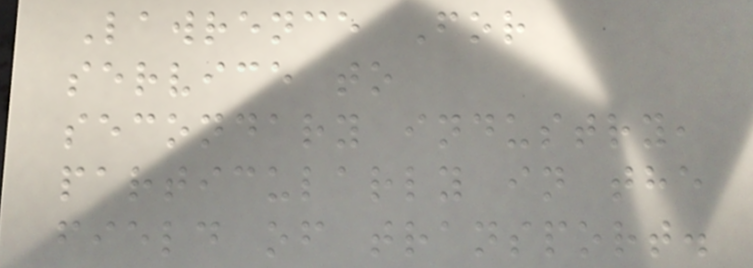Lawrence For
service to
secondary industry,
particularly in the
field of transport.
